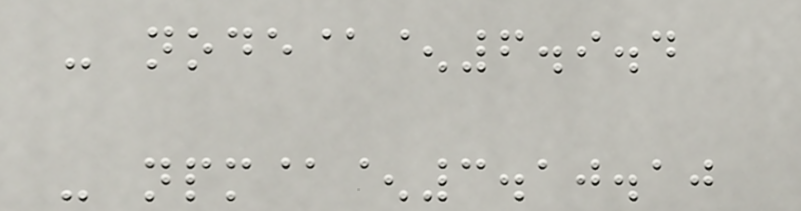- node@^6.9.4
- npm@^3.10.10
